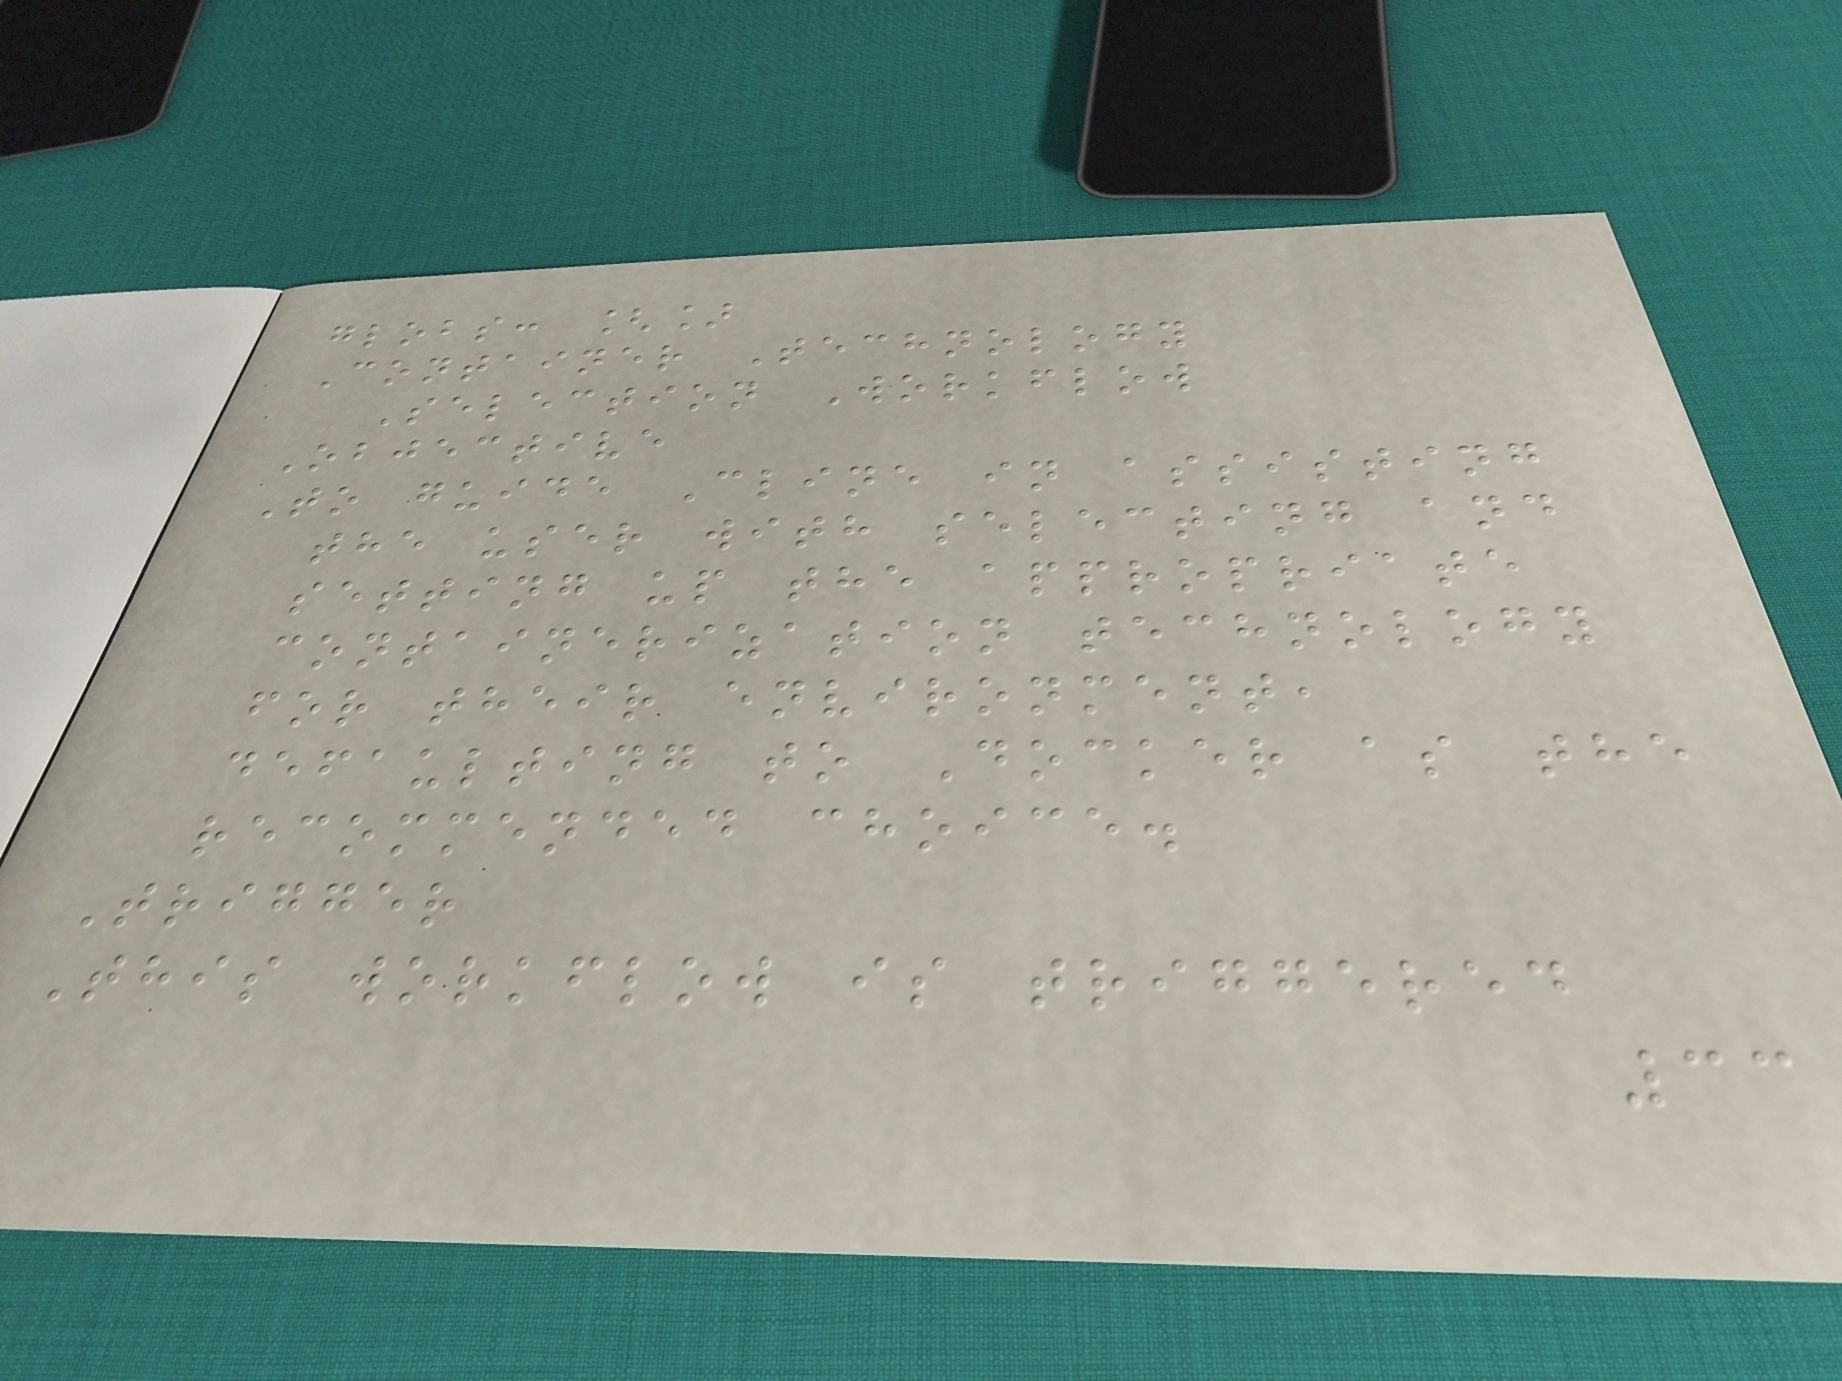globs: []
Container Technology
Selection Workflow
Objective
To guide Cline in assisting
the user with selecting and
setting up the appropriate
containerization technology
for their environment,
defaulting to Docker as the
recommended choice.
Trigger
This workflow is triggered
33
